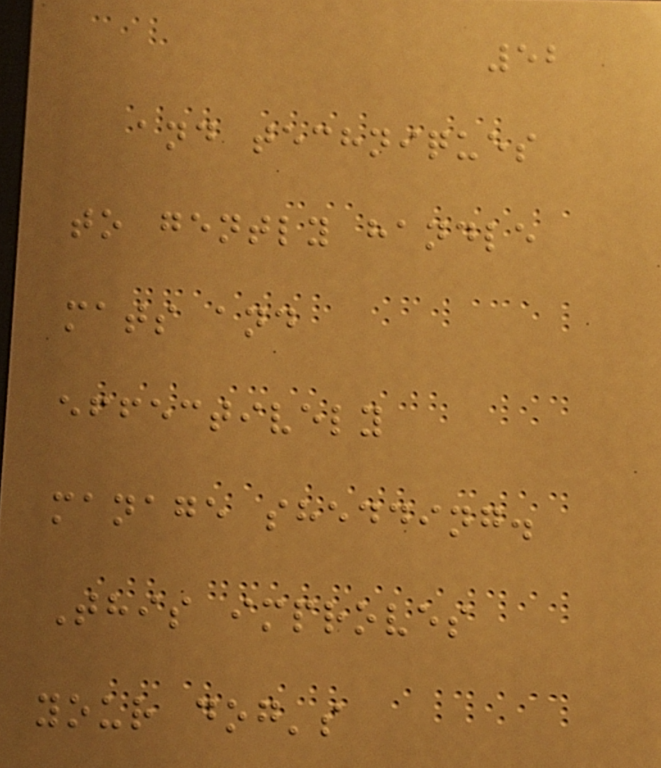52
and techniques
to gently handle
mats and
effectively
manage shedding.
This improves
your dog's
